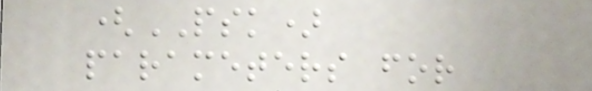(PSK)
parameters for
